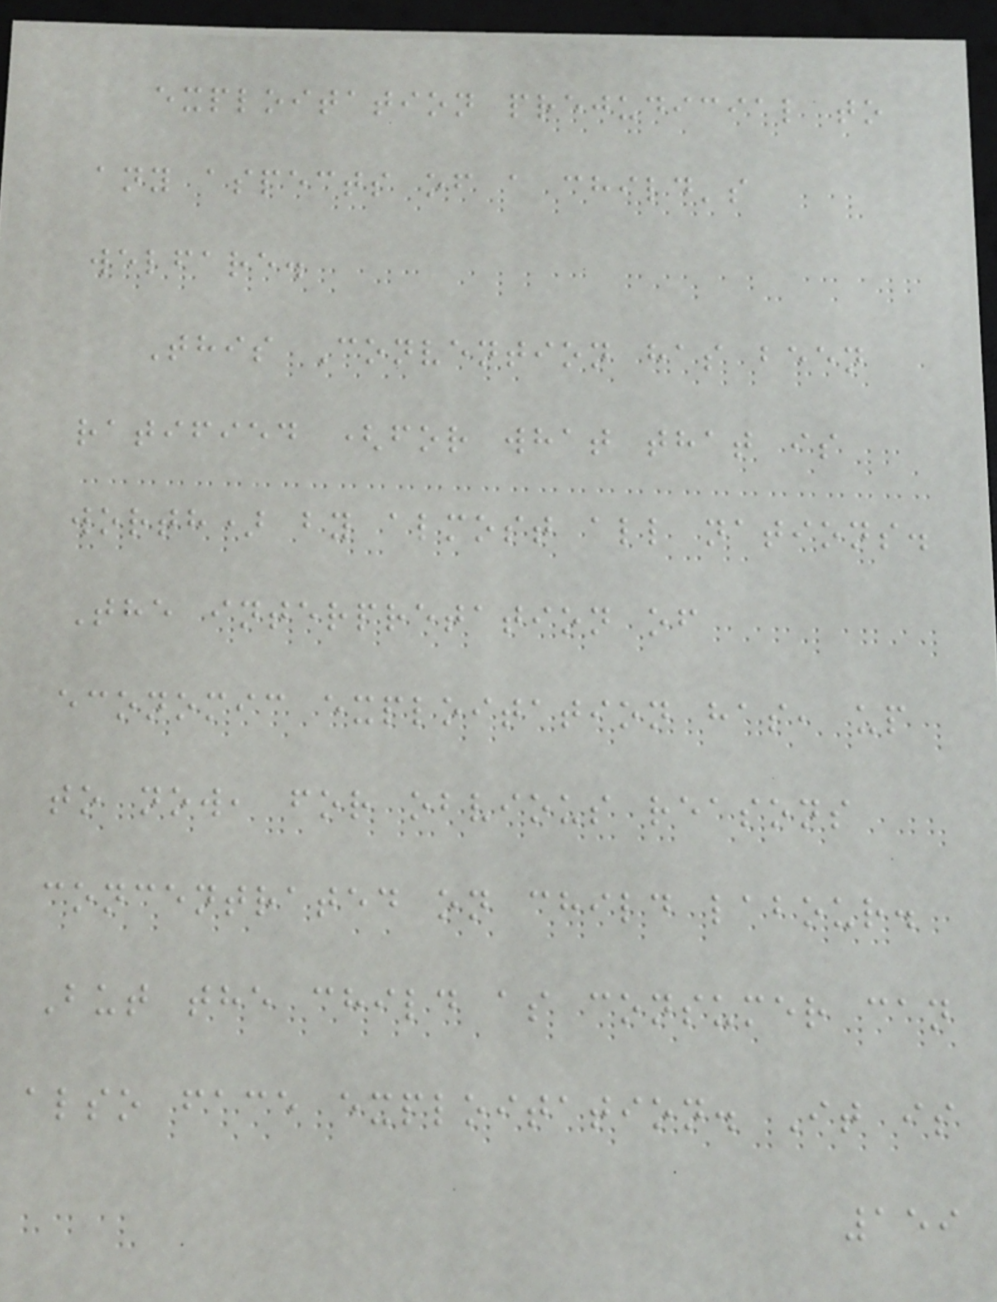exploitation prejudicial to
any aspects of a child's
welfare.
This Convention has been
ratified (for what that is
worth) by almost all nations.
The interpretation of
economic exploitation has, up
to now, for obvious reasons
concentrated on child labour.
But the child as consumer can
also face exploitation. It is
159
